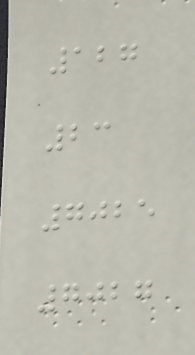127
23
7025
7027
